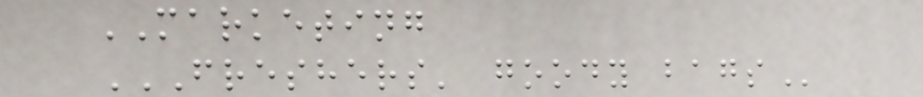MARKETING
FRESHERS' GOODY BAGS
